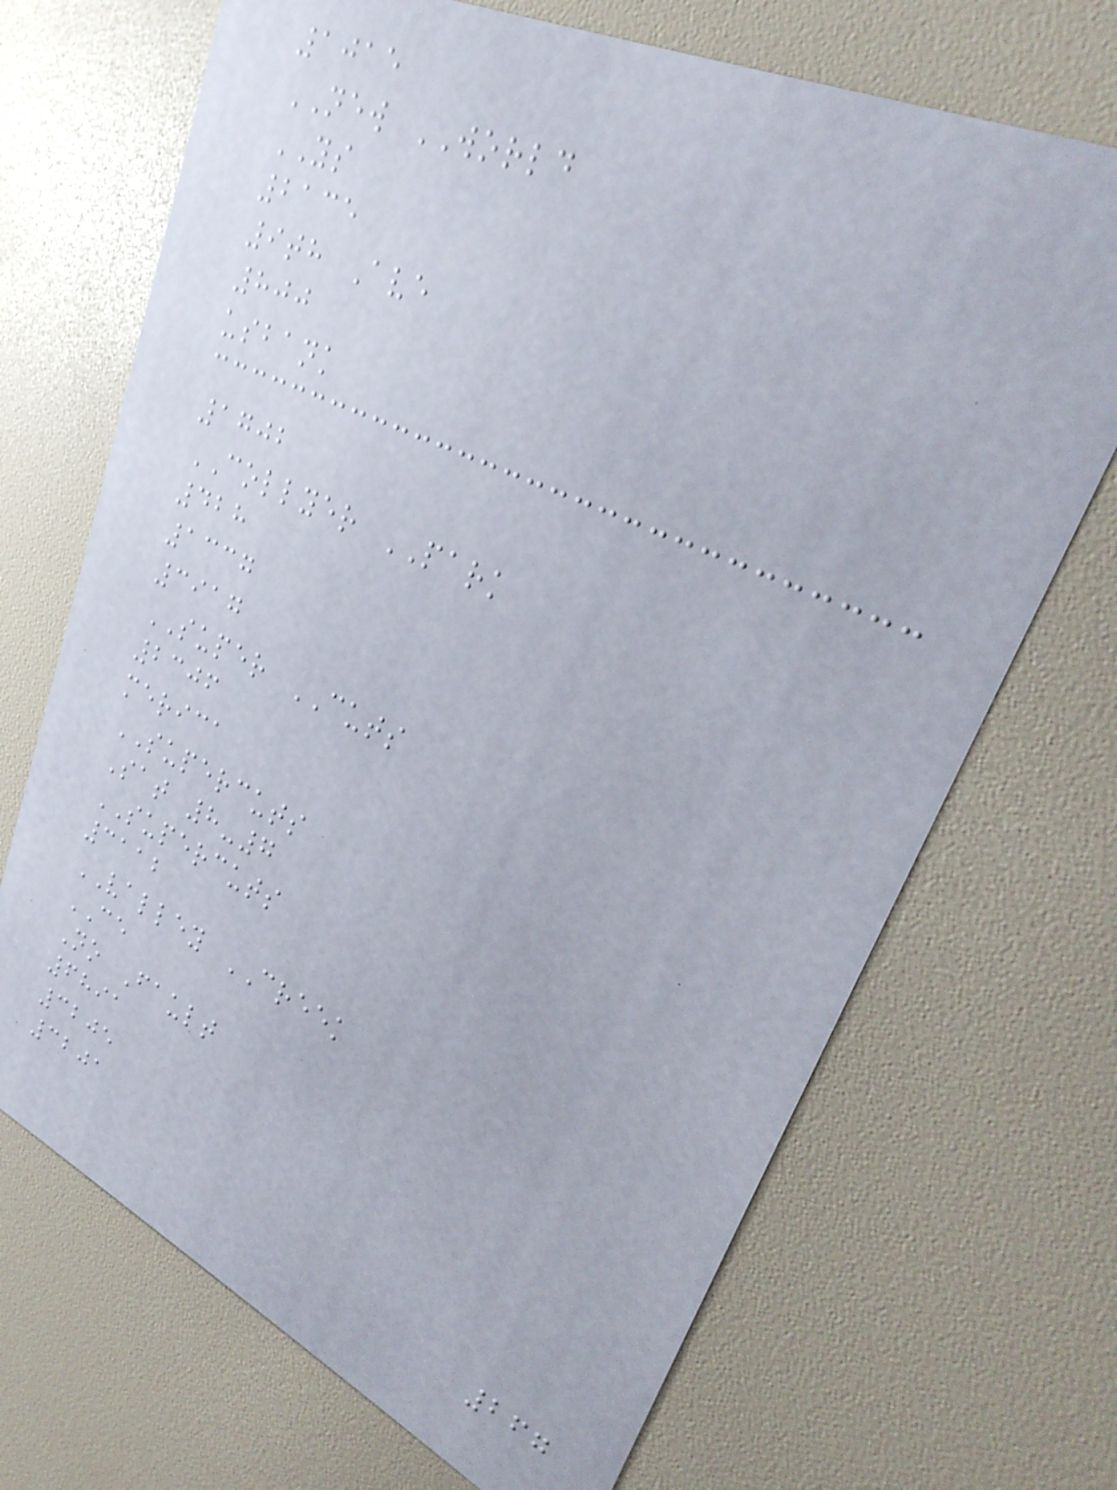1015
NEW WORLD
YS
2135
9th Ave
800
usbank
1702
COLLYER PARK
428
1337
3917
SUPER CUTS
2306
merica
SUPERCUTS
Sat 8-7
SUPERCUTS
3112
VALLEY CREEK
CE
No Fault
6891
3205
3201
267
